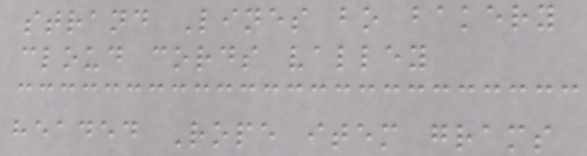strand Lines bo bakery
cloud cords valley
headed Rope item grams
